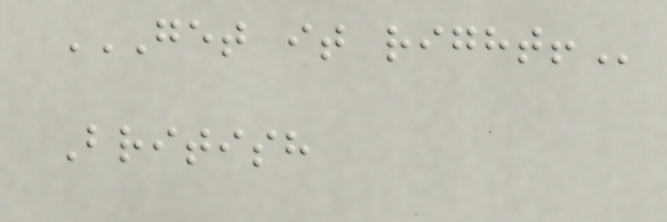GET IT RIGHT!
British
